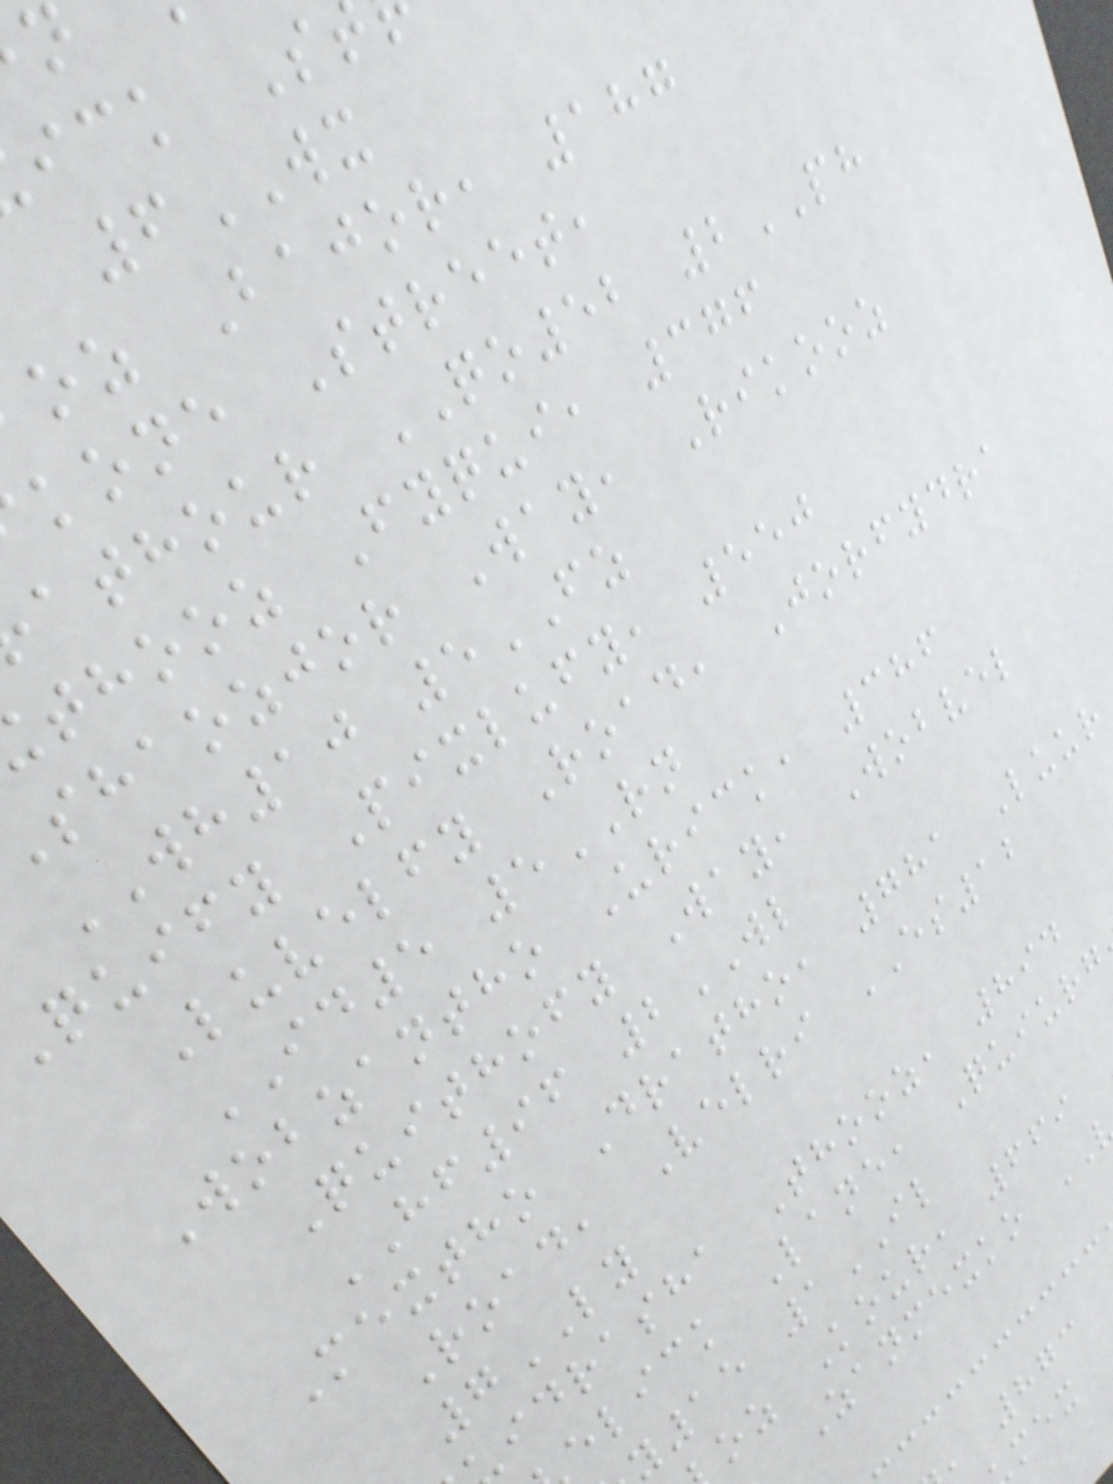6WX
oz Bajor, 187
kone Street,
athour QO52 2PH
thooz Fyqui, 376
shaozjor Way, Rikooz
WH10 5FZ
quify Pixlufy, 550
Luvelfy Road, Jorfydra
ID5 5RN
Wobzantho Urick, 386
Quithofy Way, Wobvel
HF96 2WL
Mextho Dratho, 781 Luur
Road, Velri ES12
7LY
idrasha Thooz, 894
elick Lane, Quiurg
y15 1IL
oz Kour, 669
Zanmexko
